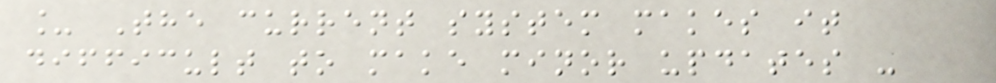_ The current system makes it
difficult to make minor updates -
